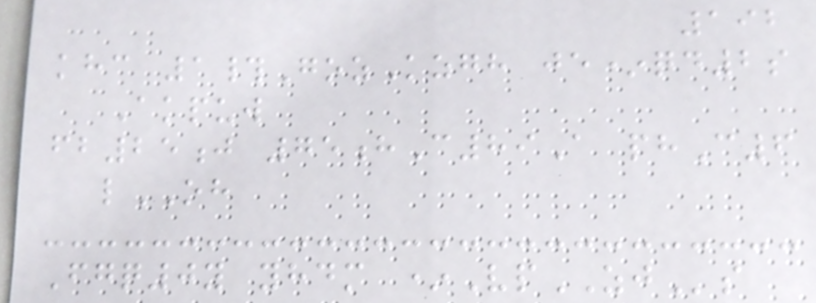192
khc 1#GozKzgh je*qd2s
Akpuw
fb25j 75hC89A phC6
lOH
Fgq0y yhdm *VpZJs
